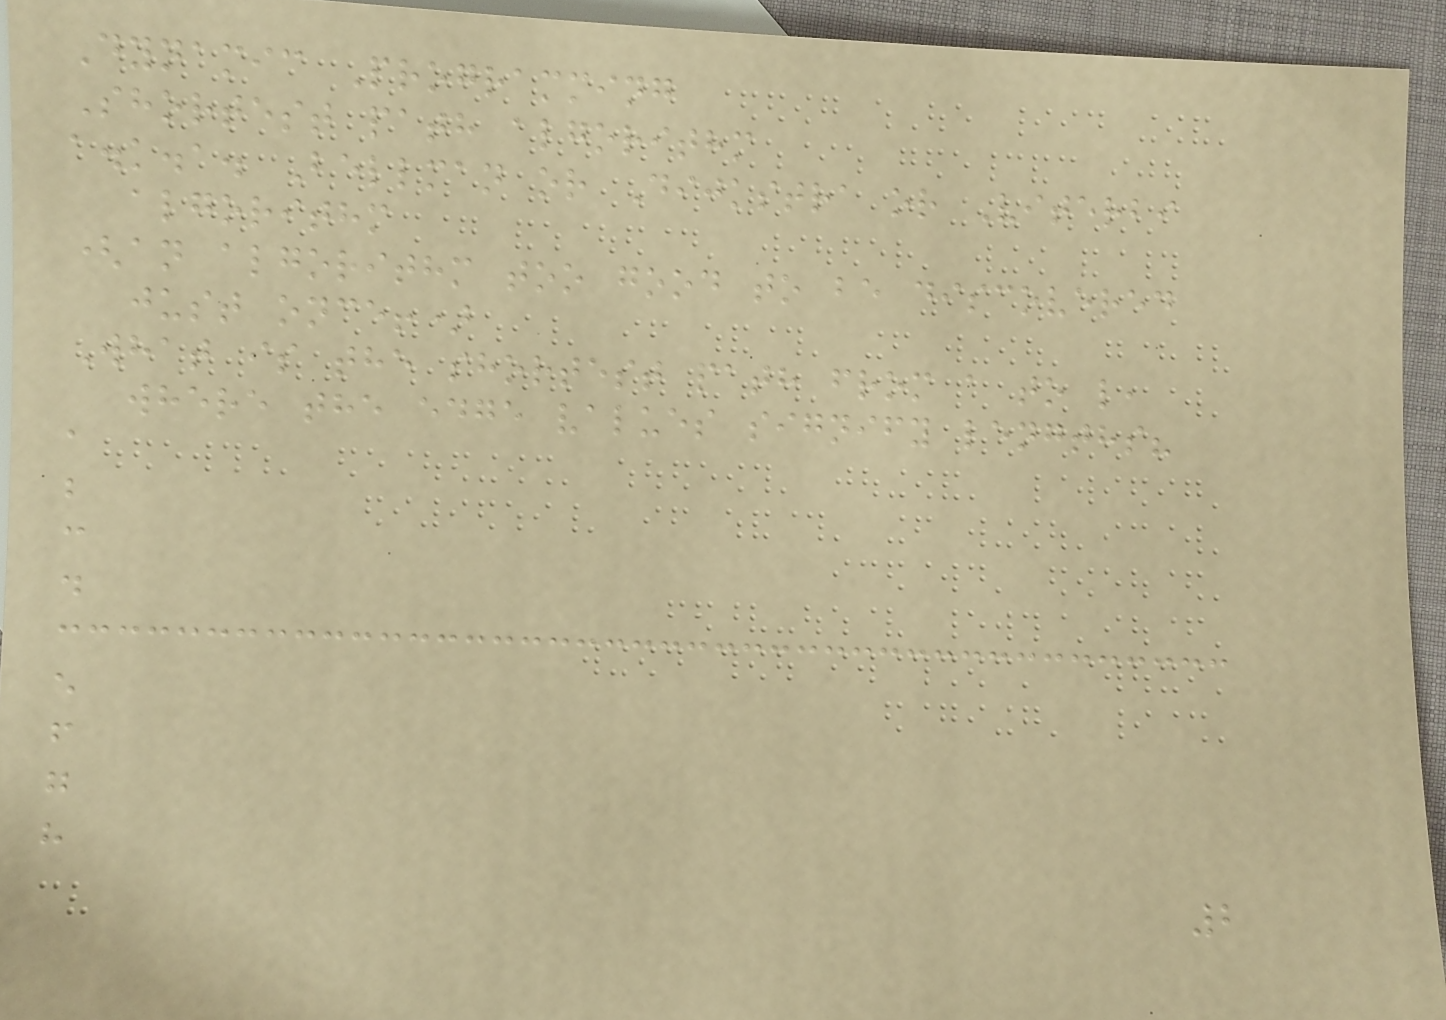Dynamic Programming
Shortest path algorithm
a.k.a. Bellman or Dijkstra or Viterbi
algorithm
(an algorithm too good to be discovered
just once!)
What is the shortest path from a to l,
where the edge values signify lengths?
a
b
c
d
e
f
g
h
2
